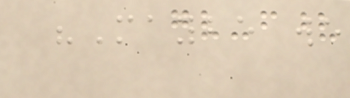"Maybe we
